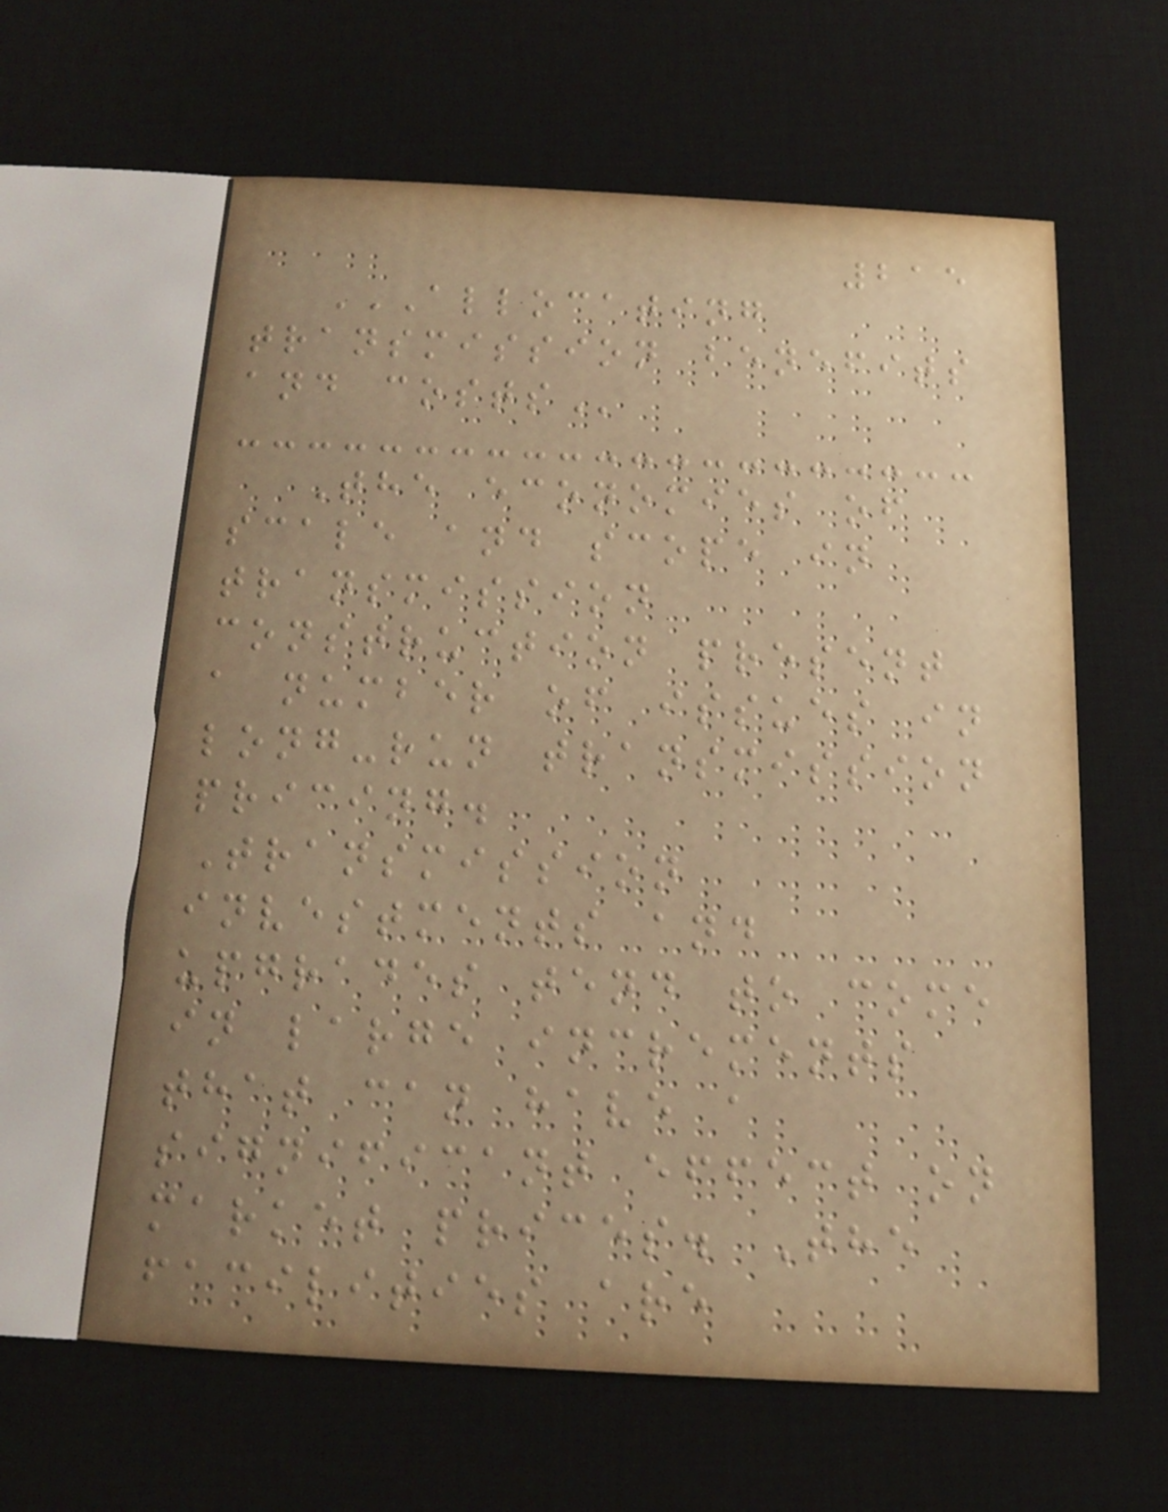215
ALLOCATING
TRANSMISSION BENEFITS
AND COSTS
The economies of
scale and scope in
transmission
construction present
a number of issues in
long-run transmission
pricing.
Transmission
investments and
upgrades tend to come
in large increments
that can have a
significant effect on
market prices. The
facilities are
